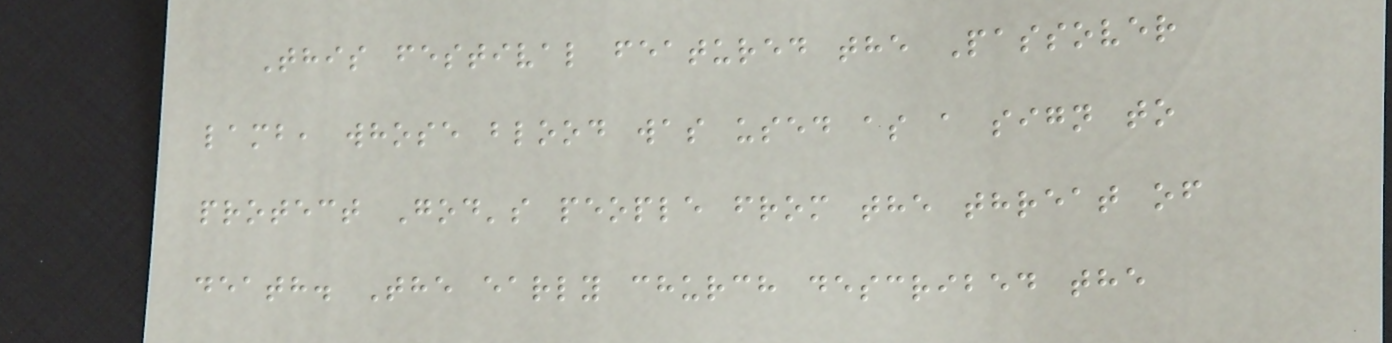This festival featured the Passover
lamb, whose blood was used as a sign to
protect God's people from the threat of
death. The early church described the
